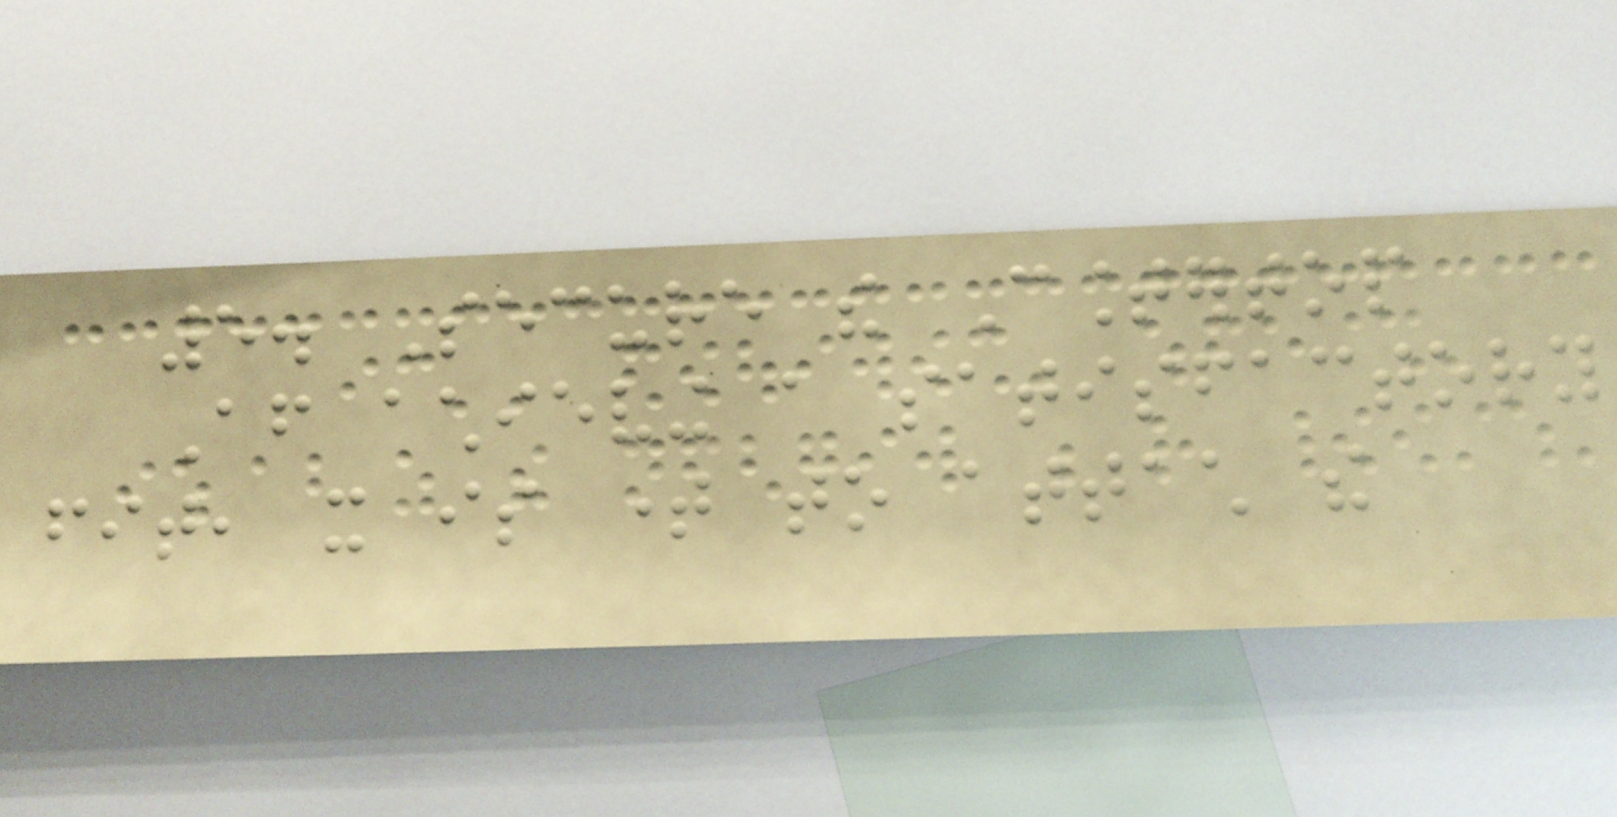5. Secure the Countertop
After achieving a satisfactory
fit, it is time to attach the
